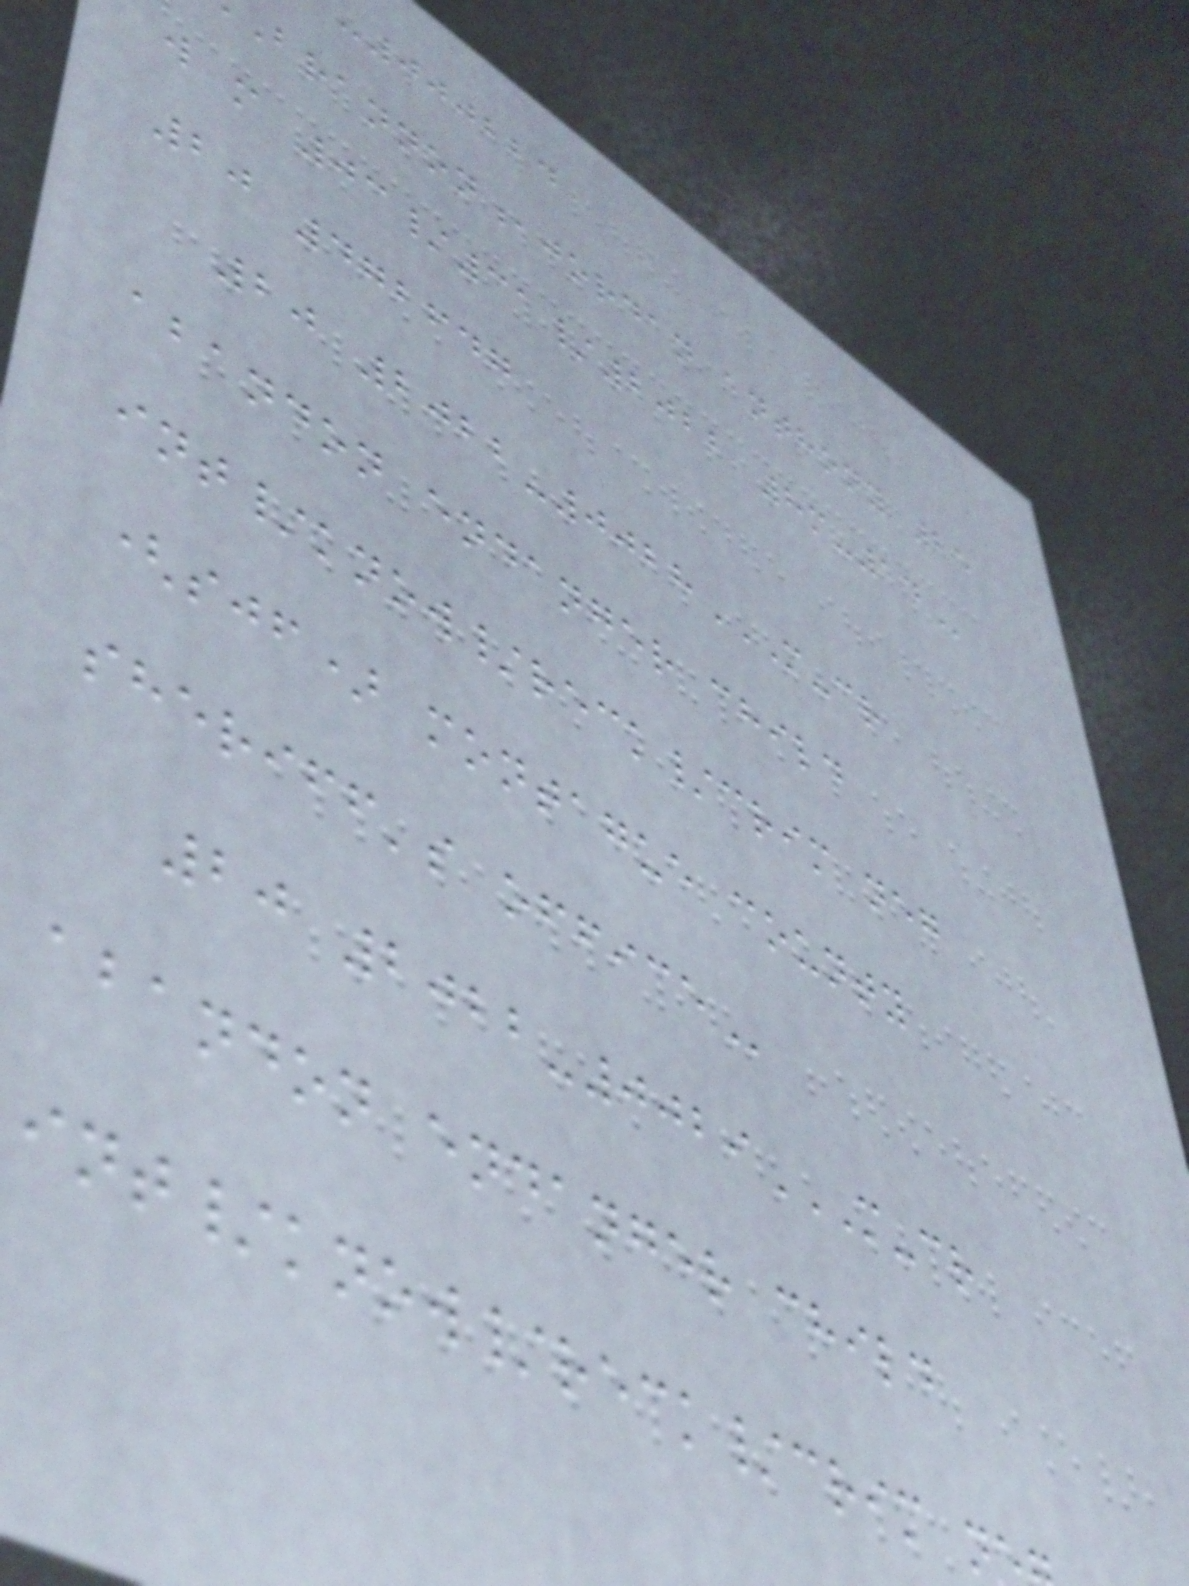-000224
brannon,jordan anthony 25
w m 03/31/2022
20 472647
20 2022-0028M-CR
abandon endanger child
int/know/reck/crim neg
(sjf) montague county
sheriff's
20 2022-0029M-CR
abandon endanger child
int/know/reck/crim
